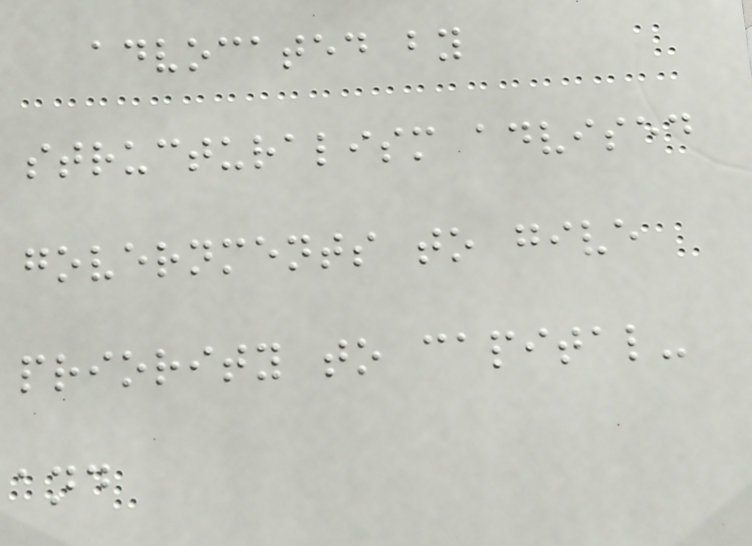advocated by
structuralism advised
governments to give
priority to capital-
and
